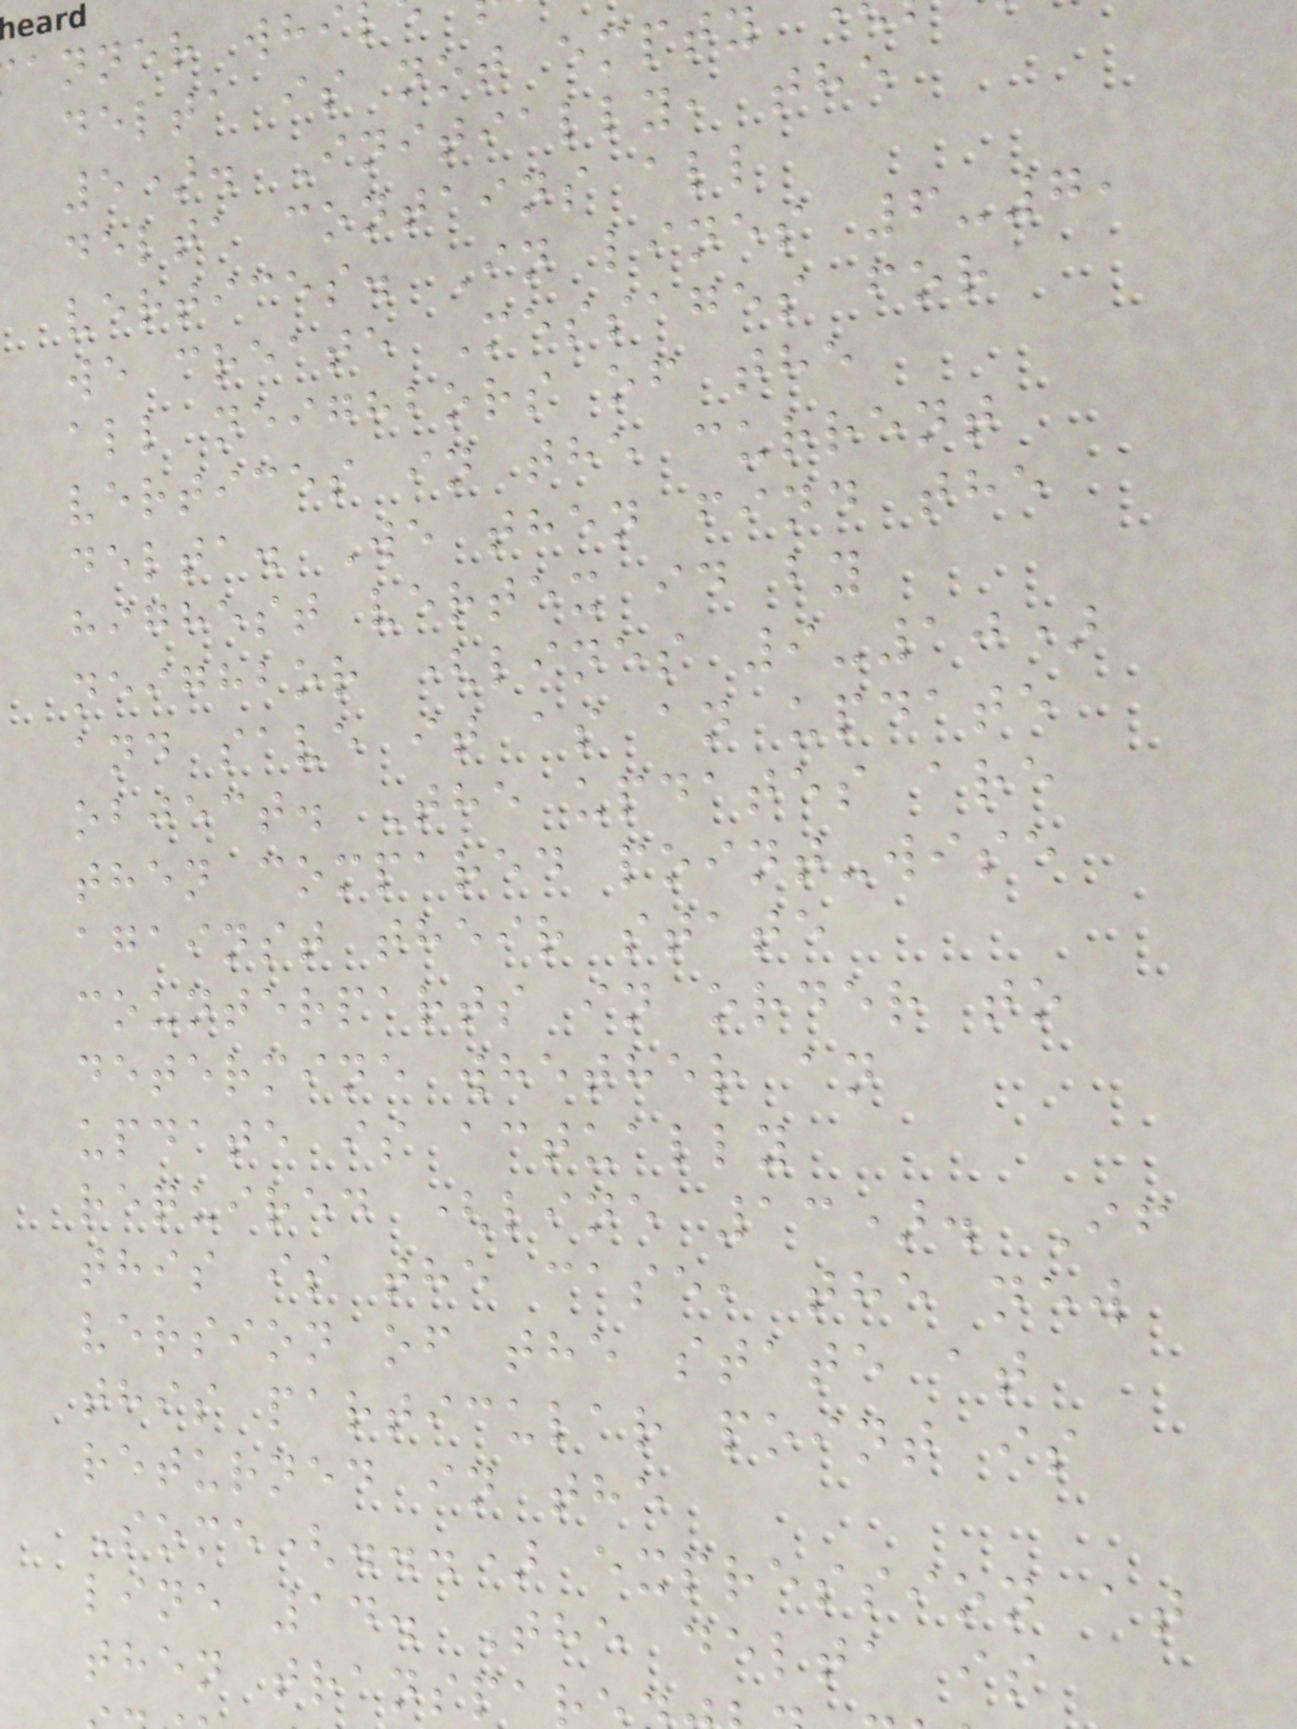anner whi
delta is not empty
5). Initially, the
delta contains all
vertices. In lines 6-7,
we create Messages for
all neighbors of the
vertices in the current
delta. We then find the
highest vertex id by
neighbor (lines 9-10)
and save it as an update
object. The updates are
then compared point-wise
against their state
counterparts in order to
determine whether an
update is actually
required (line 13). If
this is the case, the new
version of the state at
this particular point is
returned in the
Some(...) expression at
line 14. The delta is
then transpa
